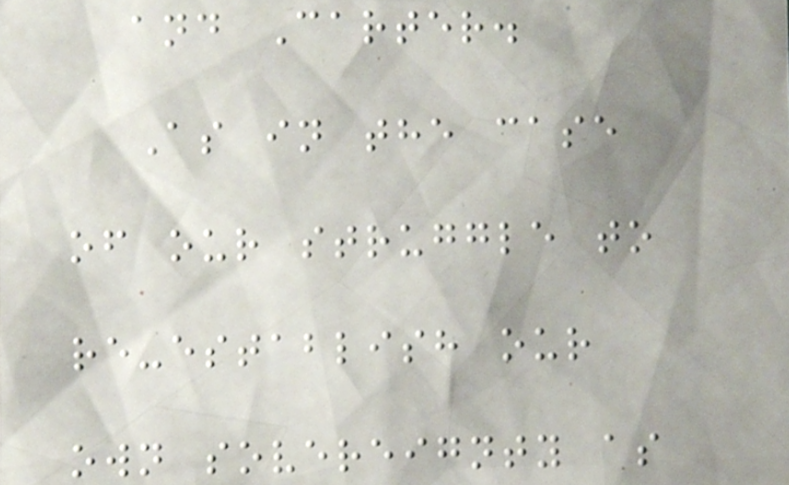and Carter.
As in the case
of our struggle to
re-establish our
own sovereignty as
